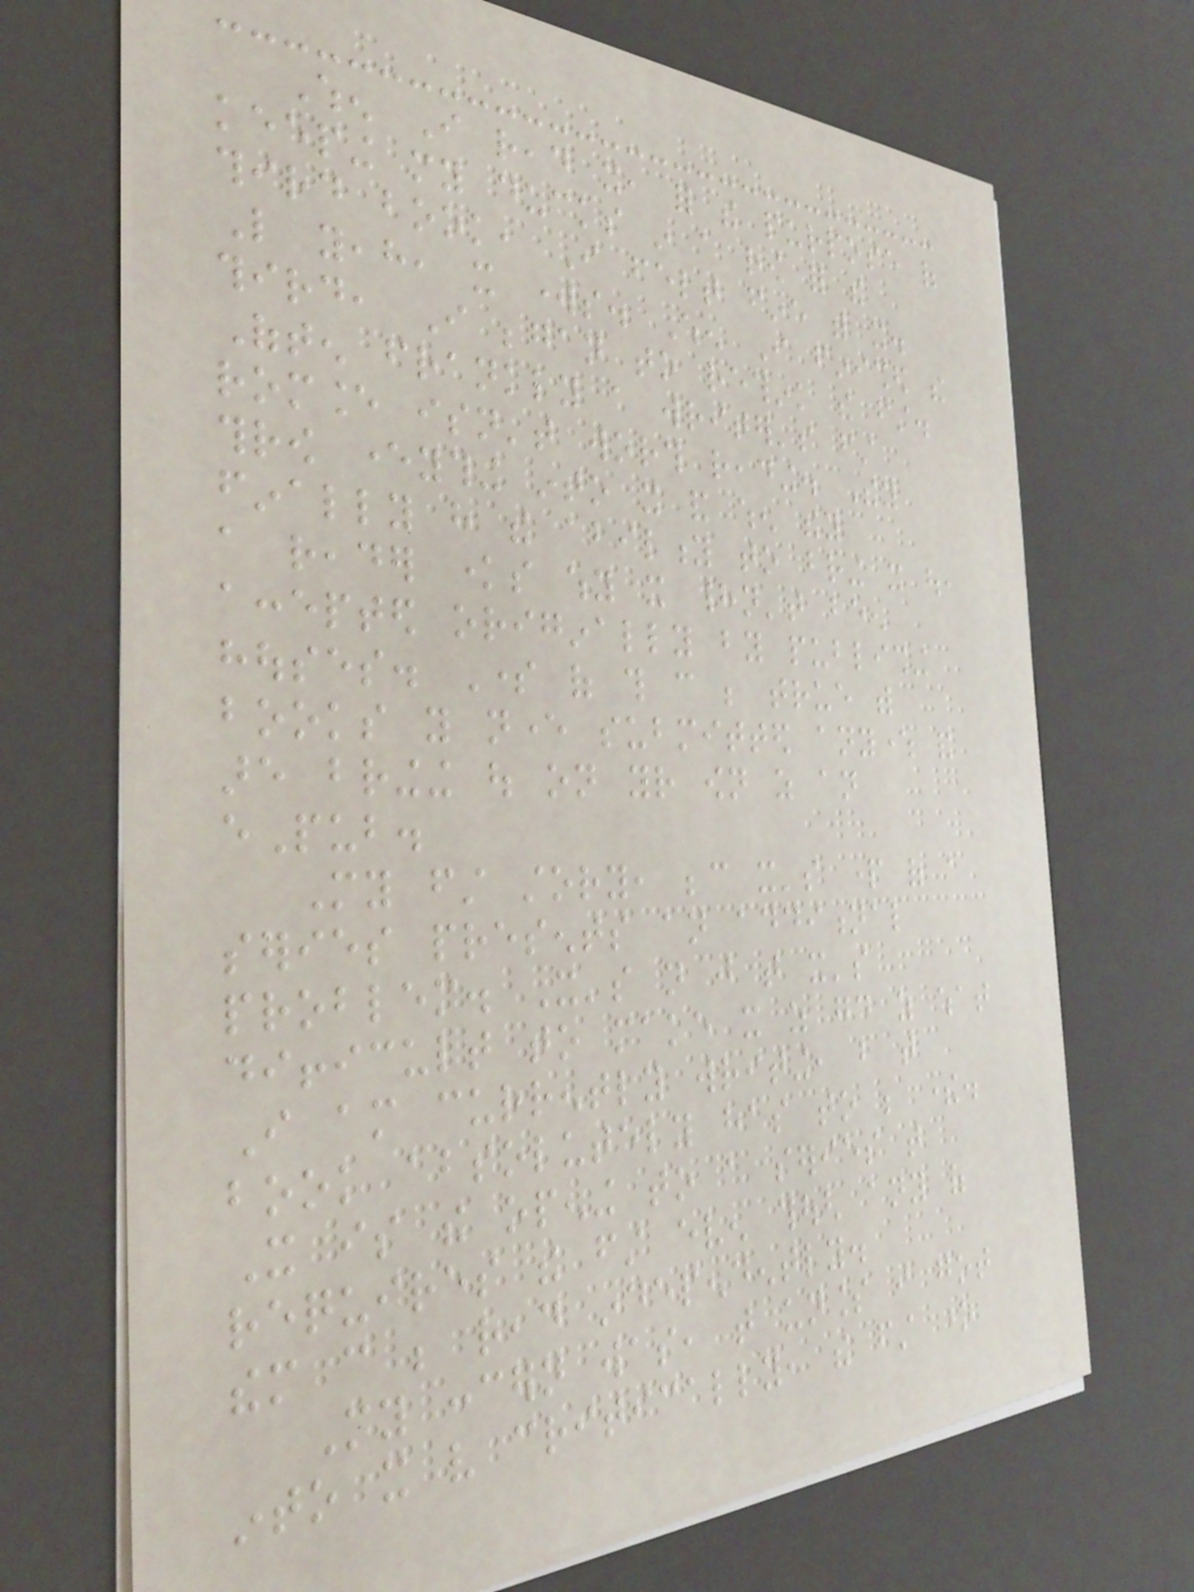When I read it, for the purpose of
keeping my ducks in a row for the
third book, I felt fine with it.
Like yeah, it works. When I finished the
third, I began to rethink the first.
Often frankly a writer's first
romance isn't worth reading. They
throw everything into it and when they
finally have the ability to bring it out,
a reader knows why it hadn't been
accepted originally by publishing
houses. Some of this can be true with
books you never submitted anywhere and
are bringing out on your own as an
ePub.
My first story, because it's part of a
series presents an additional
problem. It's not just that it's
difficult to make it as good as what
I am currently writing, but that
book absolutely has to be there.
It is the opening to a series that
requires the first even though any of
them can be read independently.
My concern was, that unless i got
into it very critically, the first one
